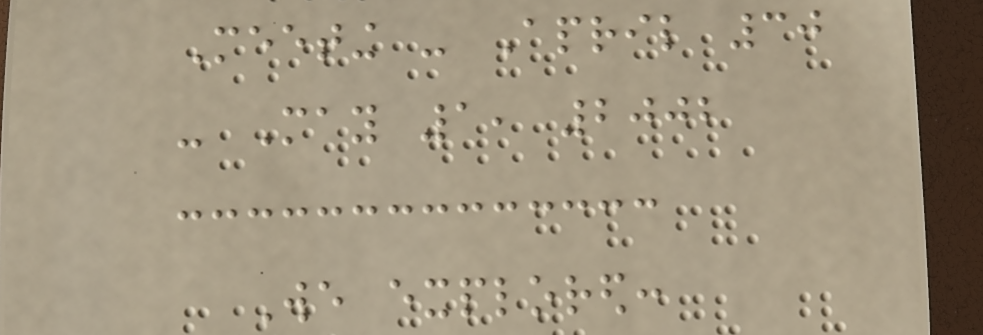Meeting - April 30
- May 1, 2002
We explored:
